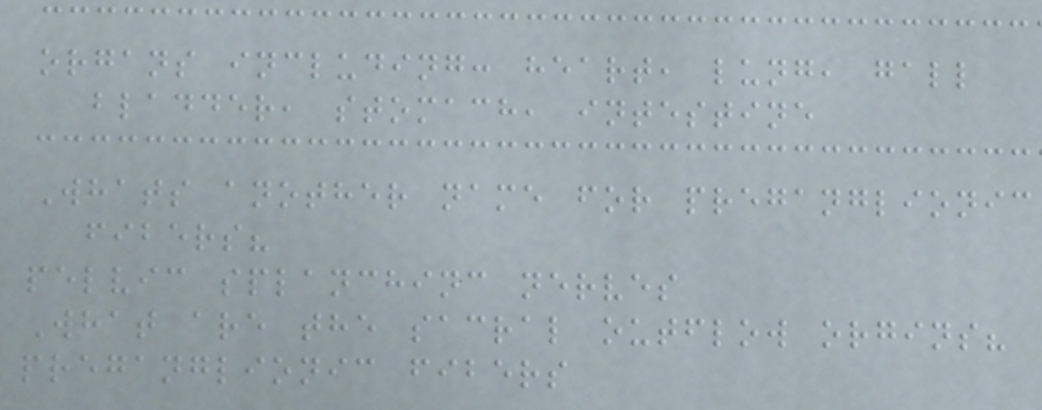organs including: heart, lung, gall
bladder, stomach, intestine
Whats another name for preganglionic
fibers?
pelvic splanchinc nerves
What are the sacral outflow orgins?
preganglionic fibers
